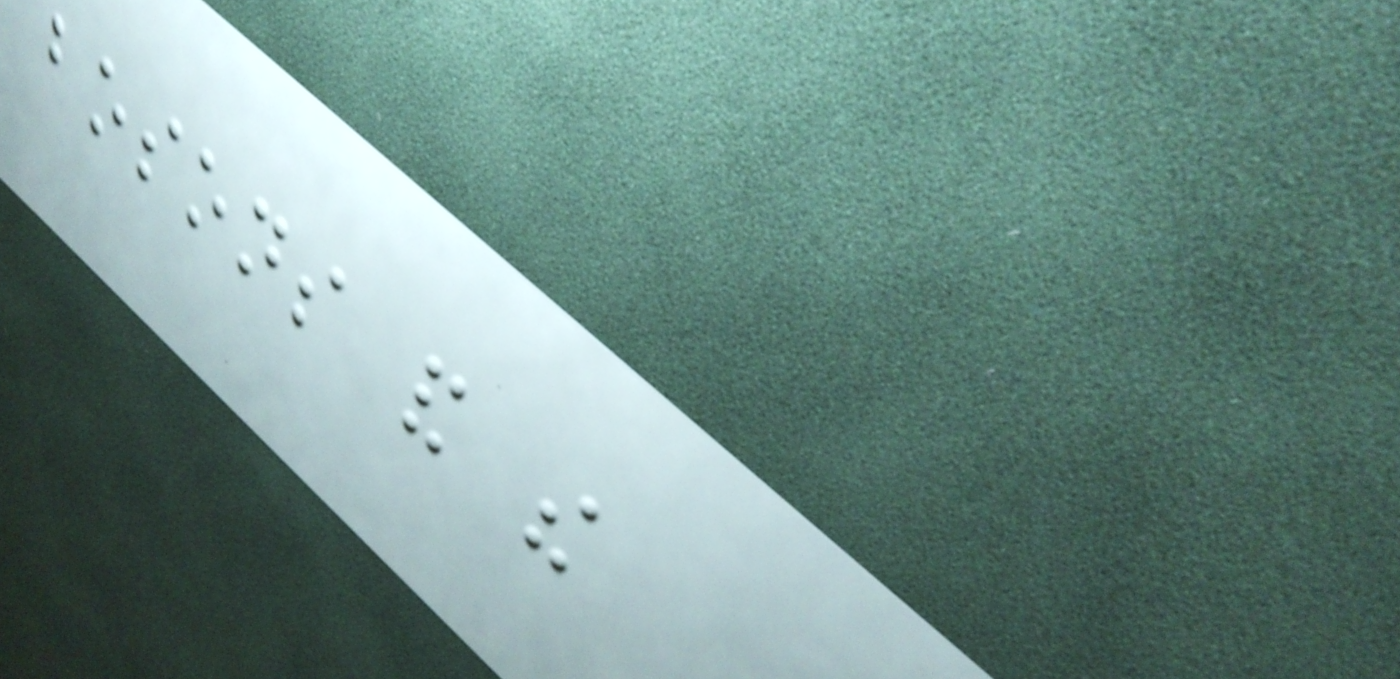bosons and the
